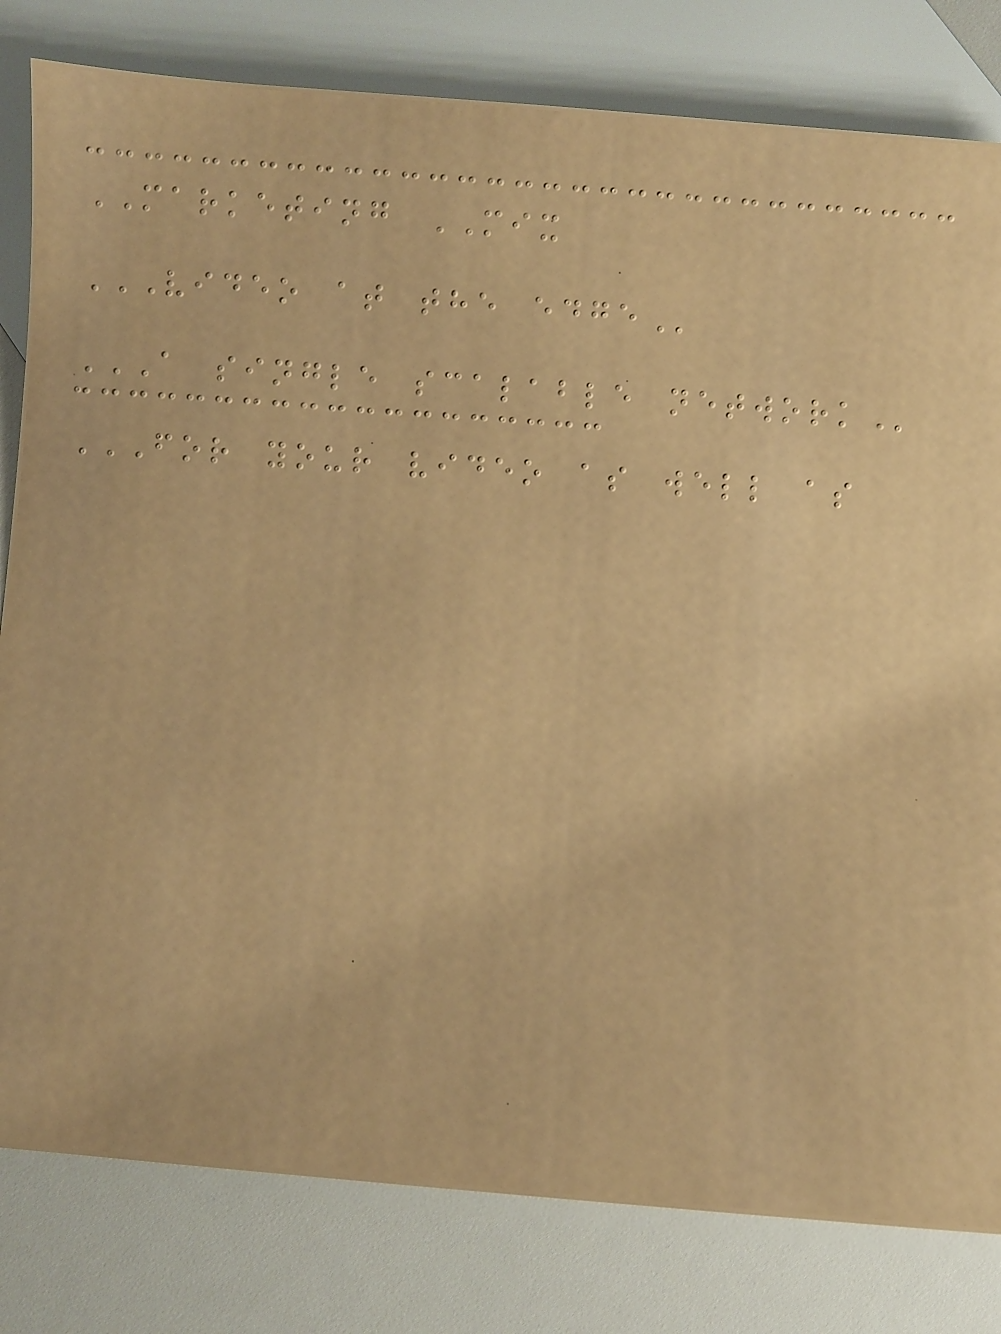MARKETING MIX
VIDEO AT THE EDGE
A SINGLE SCALABLE NETWORK
FOR YOUR VIDEO AS WELL AS
